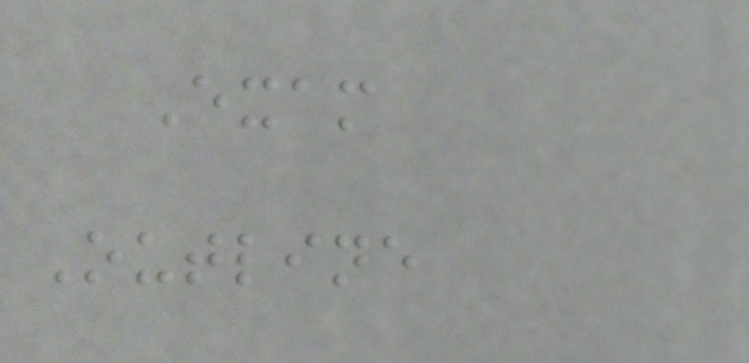Exam
Outline
